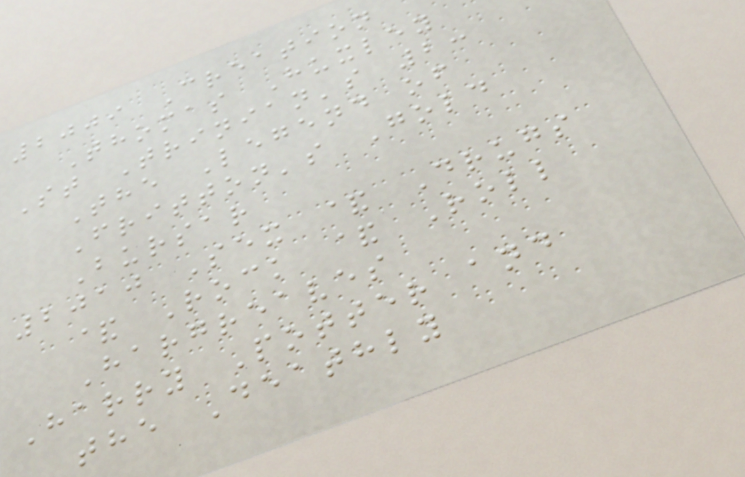2009 Creation
Thomas Huxley
St Trinian's 2:
The Legend of
Fritton's Gold
Bursar
2010 Sex & Drugs
& Rock & Roll
Hargreaves
Harry Potter and
the Deathly
